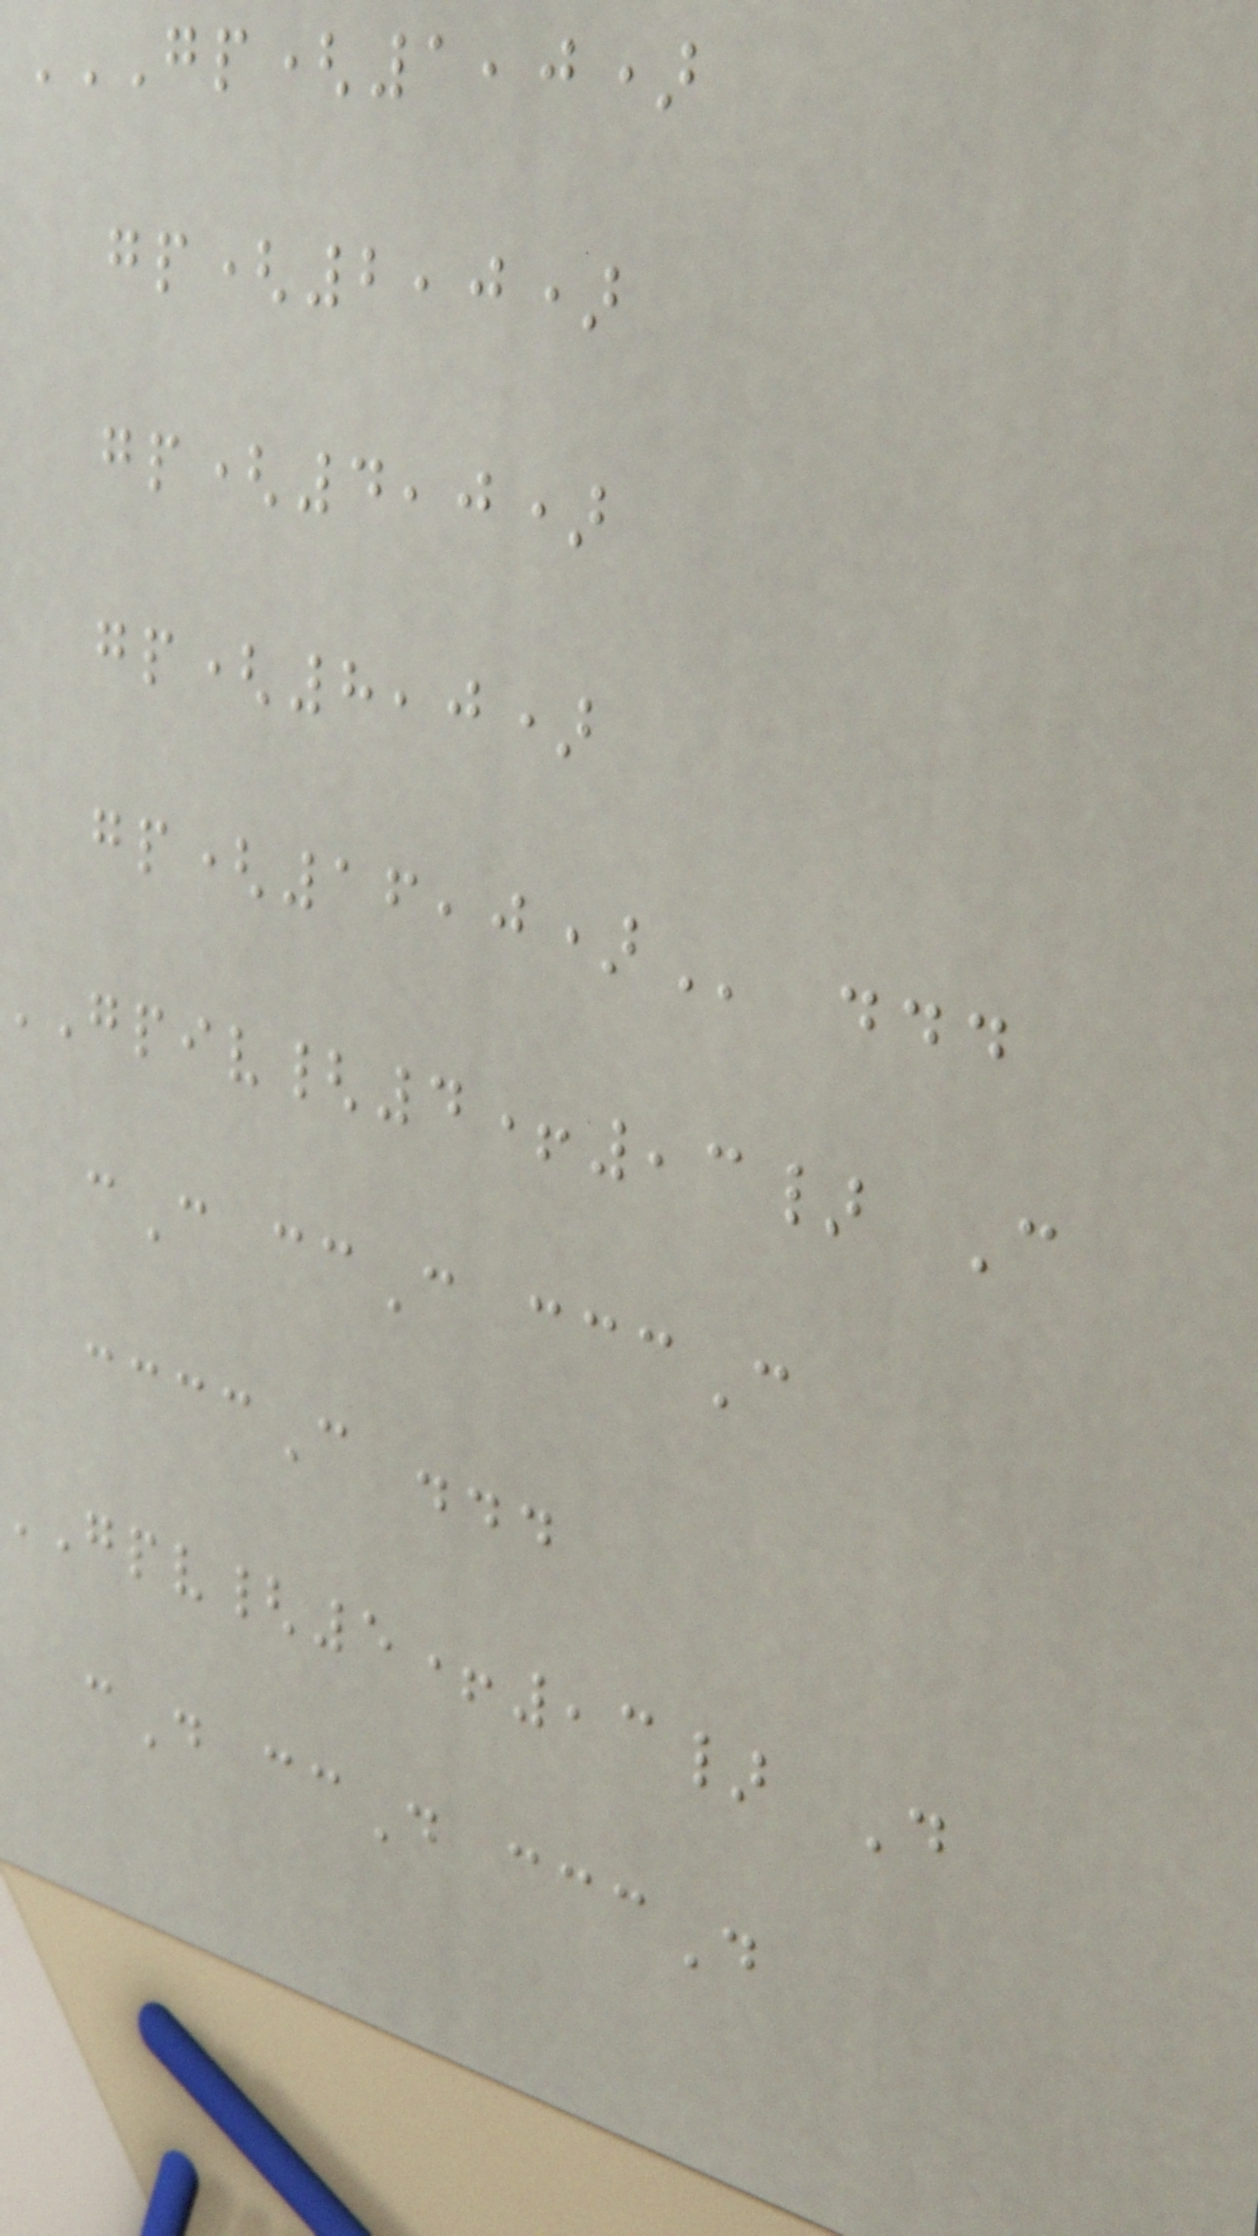GP(1,0)
gp(2,0)
gp(4,0)
gp(8,0)
gpiv{4+,3} C
cC ccC cccC
ccccC ...
gpv{5+,3} D
cD ccD cccD
